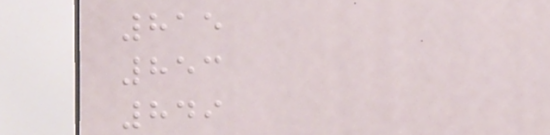815
853
849
